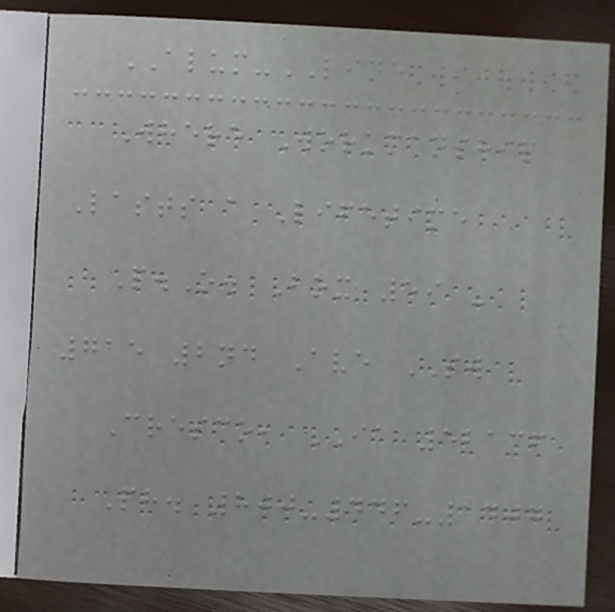ALUM-LINE
Where Workmanship
Lasts a Lifetime
P.O. Box 59 -
715 2nd Ave SW
Cresco, IA 52136
Ph. 800-446-1407
